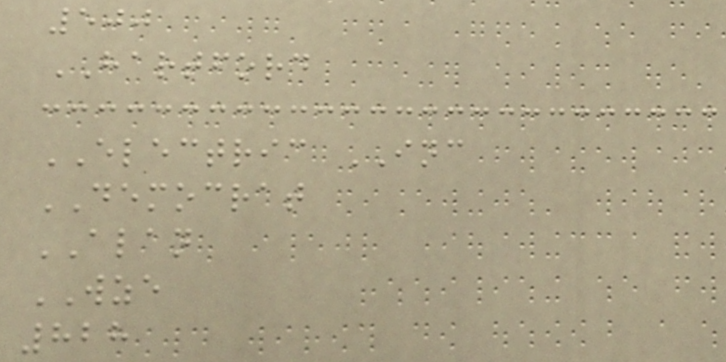500
HARTFORD
ELECTRIC INC
DEMOCRAT
ALAN
WZE
828
